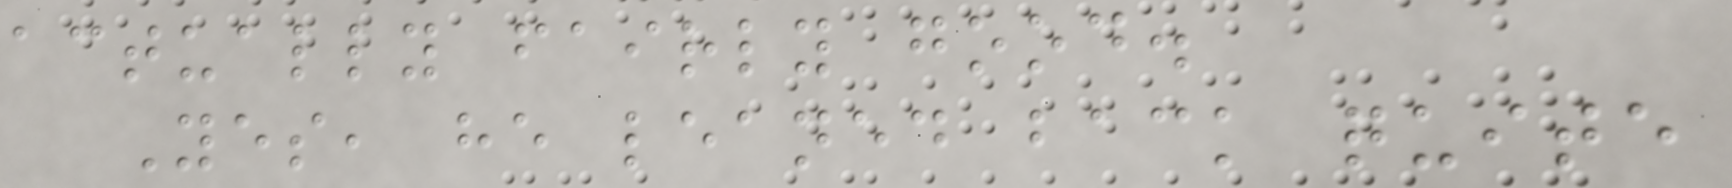actually fairly good.
Yes, he leaned back quite
